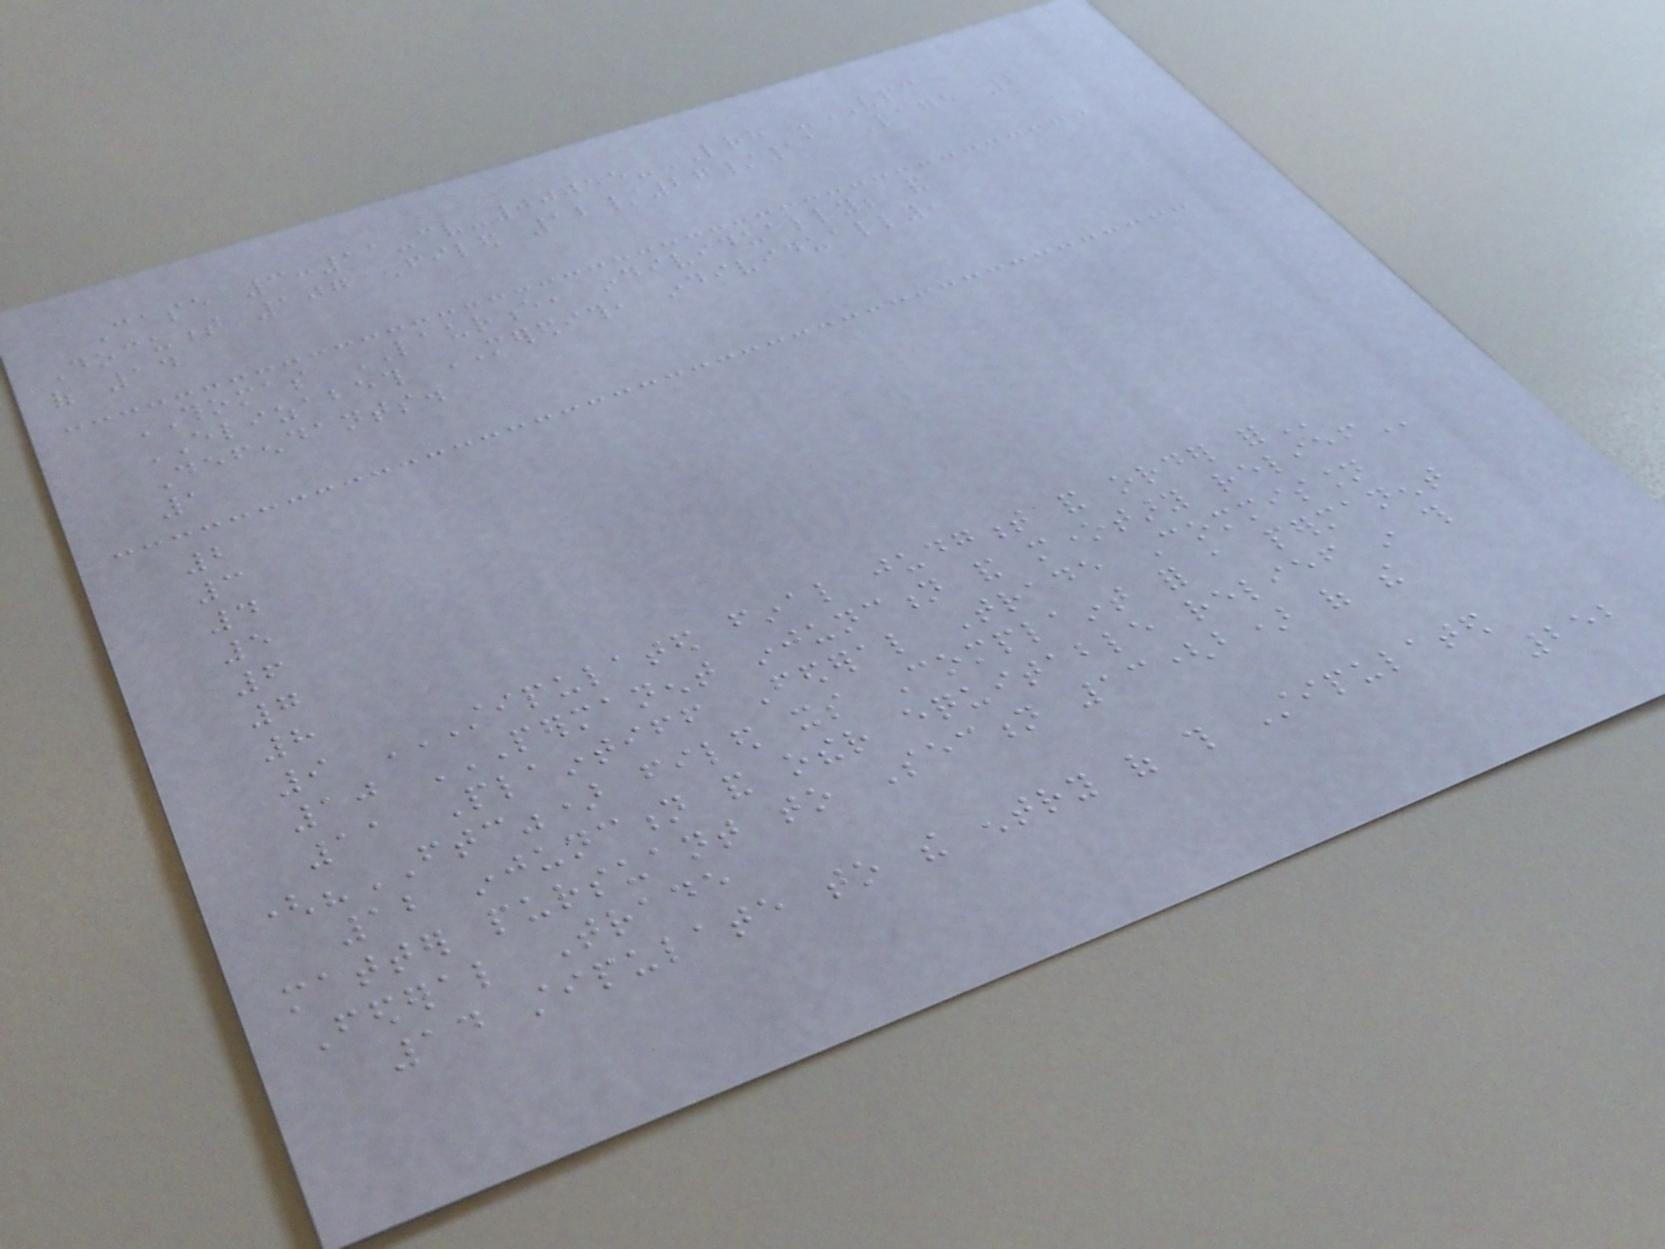Case 3:11-cv-00055-LRH -VPC
Document 107 Filed 12/27/11 Page 2
of 14
THOMAS LAURENCE, individually; and
ELIZABETH MEREDITH, individually,
Defendants.
1
2
3
4
5
6
7
8
9 STIPULATED FINAL JUDGMENT AND ORDER FOR
10 PERMANENT INJUNCTION AND MONETARY RELIEF
11 Plaintiff Federal Trade Commission
("FTC") filed its Complaint for a permanent
12 injunction and other equitable relief in this
matter pursuant to Section 13(b) of the
Federal Trade
14 stipulate to the entry of this Stipulated
252
